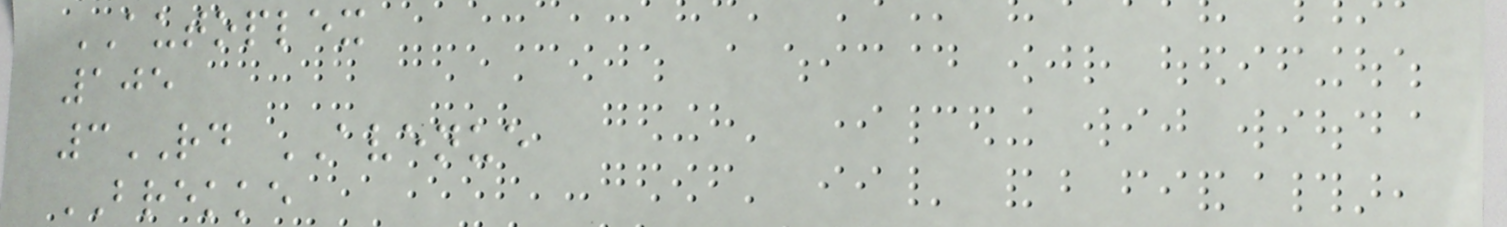AUTOPLEX
105
3RD AVENUE
BREKKE
